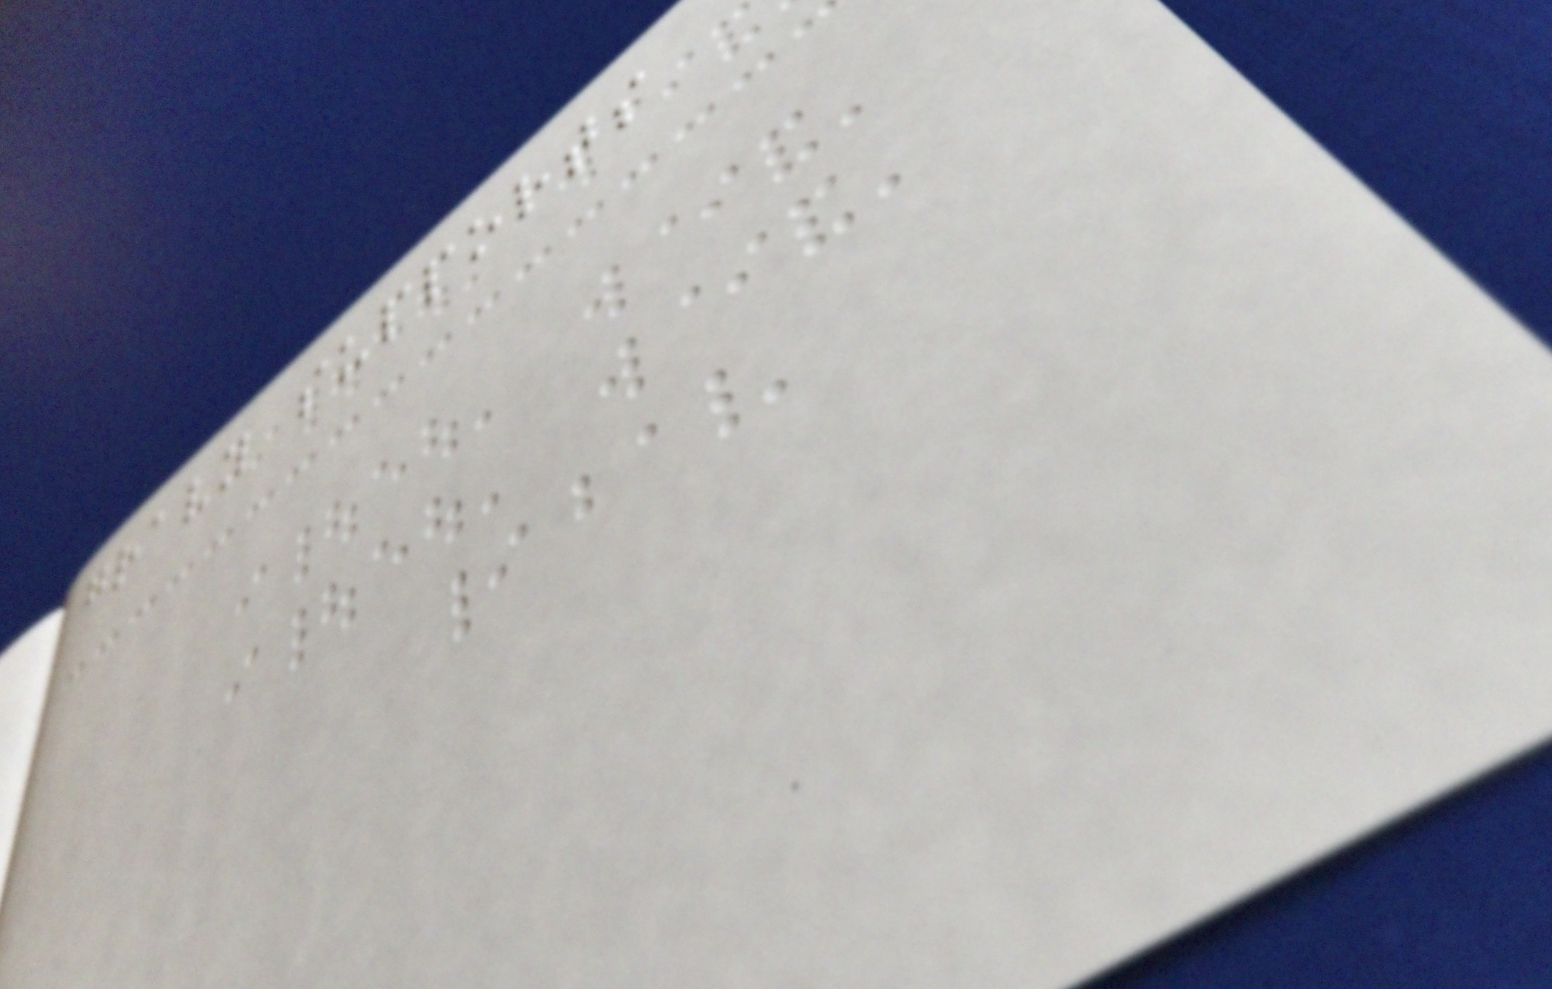gravy supports
